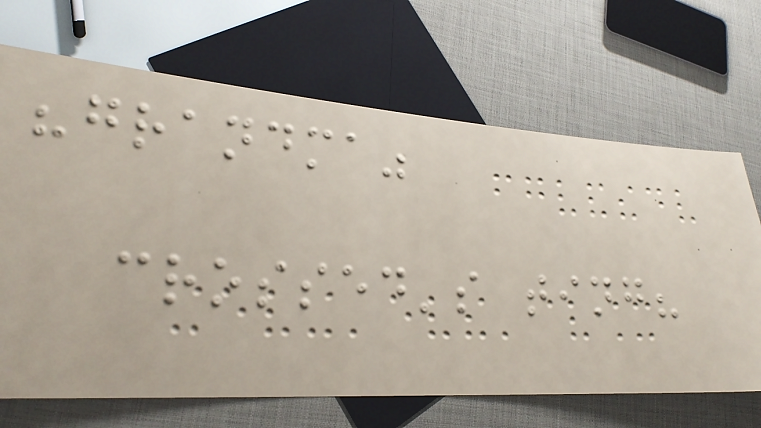"grandma"
crossed's ting?
